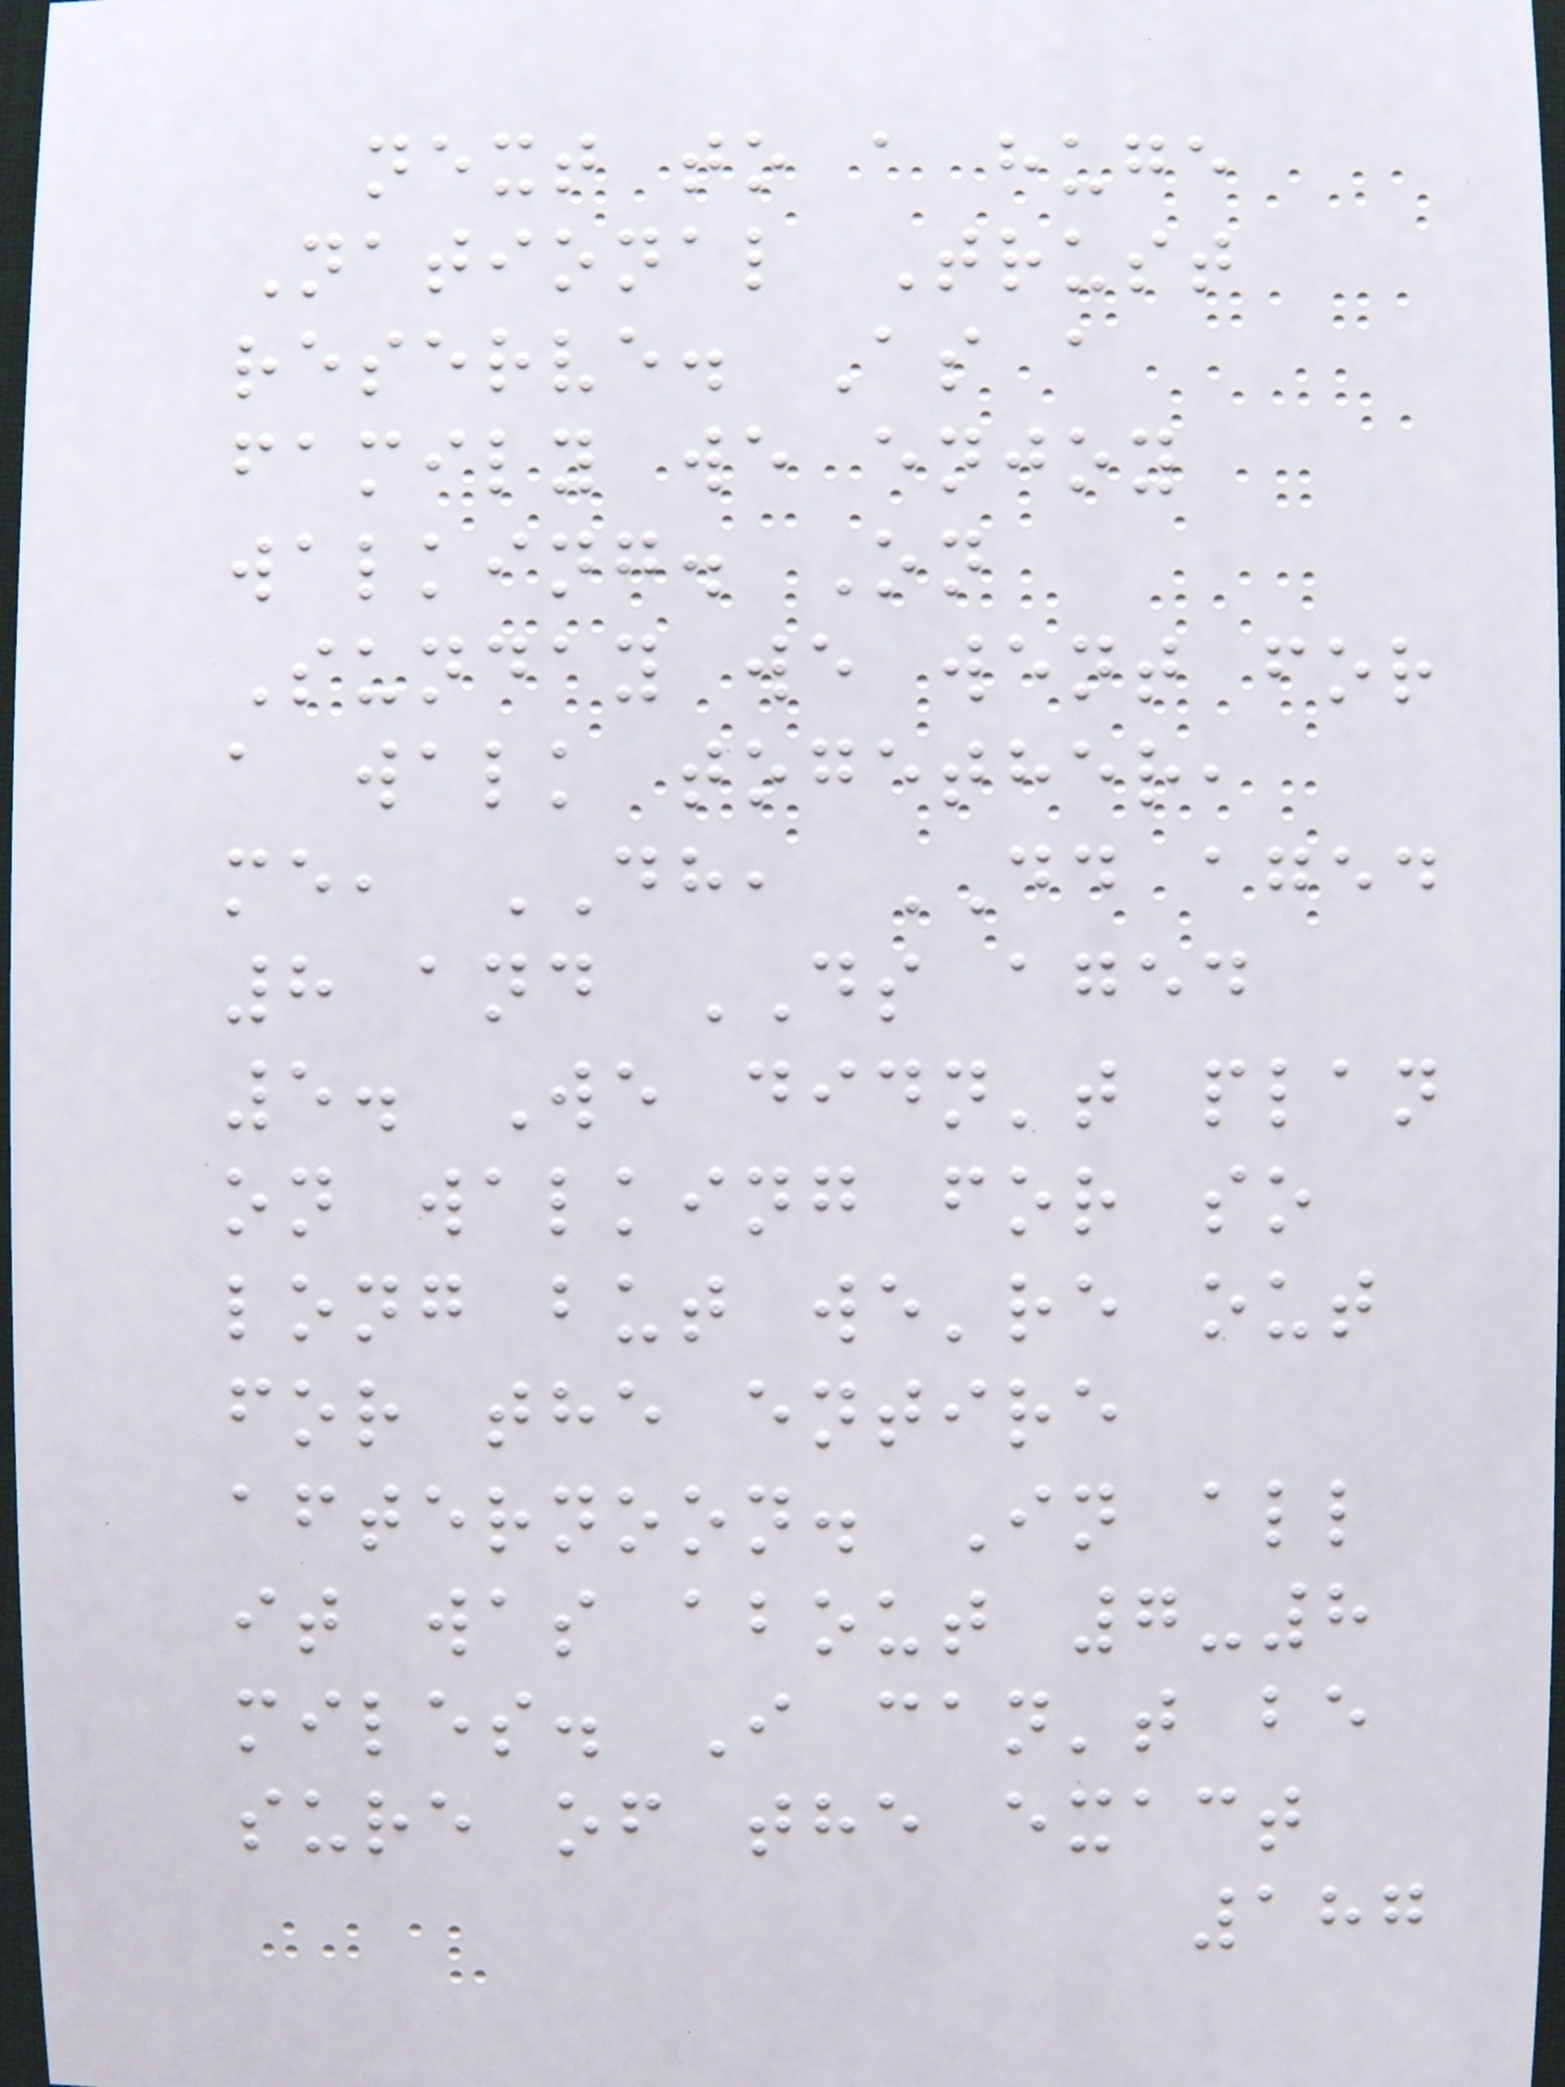next to a huge
National Trust
reserve. As a
family we enjoy
walking. On
Sunday we went for
a walk together,
me, DH, DD aged
8 and DS aged
5. We didn't plan
on walking for so
long but we're out
for the entire
afternoon. In all
it was about 7-8
miles. I can't be
sure of the exact
187
